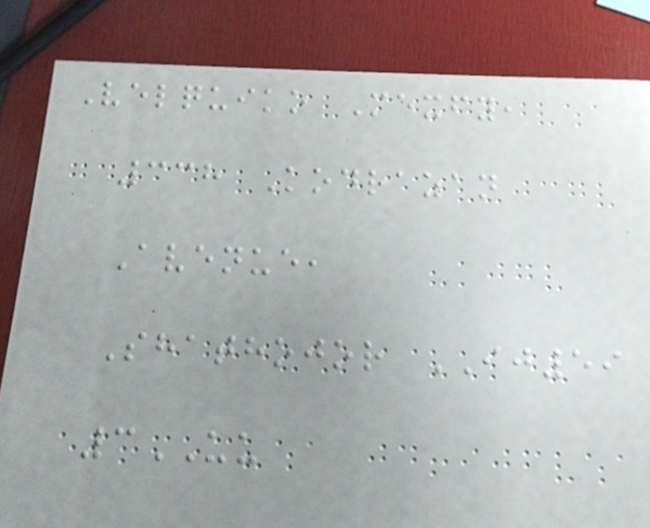Velquiko Mexfy,
338 Kodrazan
Avenue,
Shathojor IJ59
3UU
